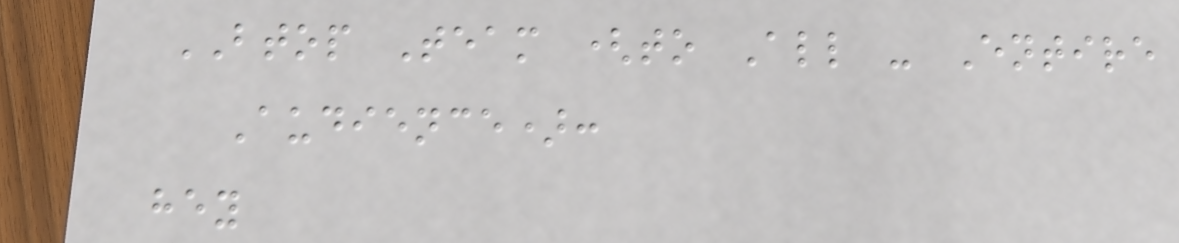BTOP Team (to All - Entire
Audience):
hey
